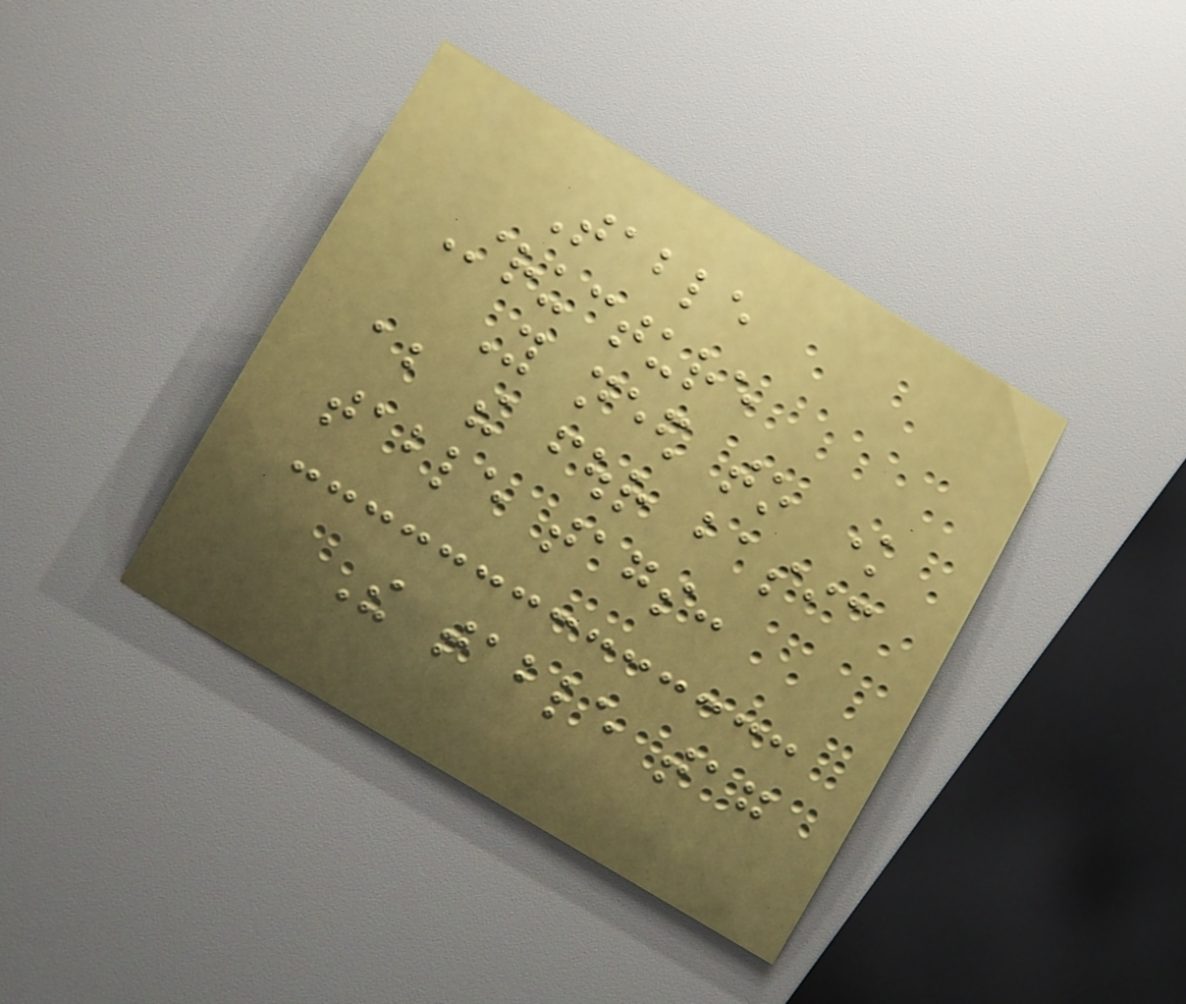Table
Structure
You need to know
about the four basic
table tags:
The table tag
